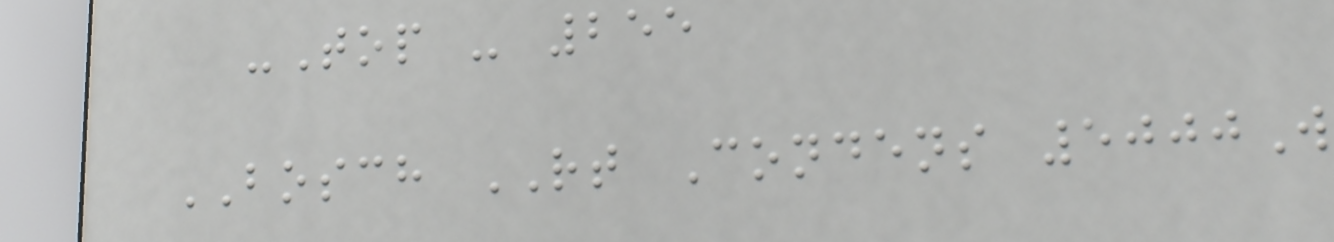-Top - 255
BOSCH RT Condens 5000W
